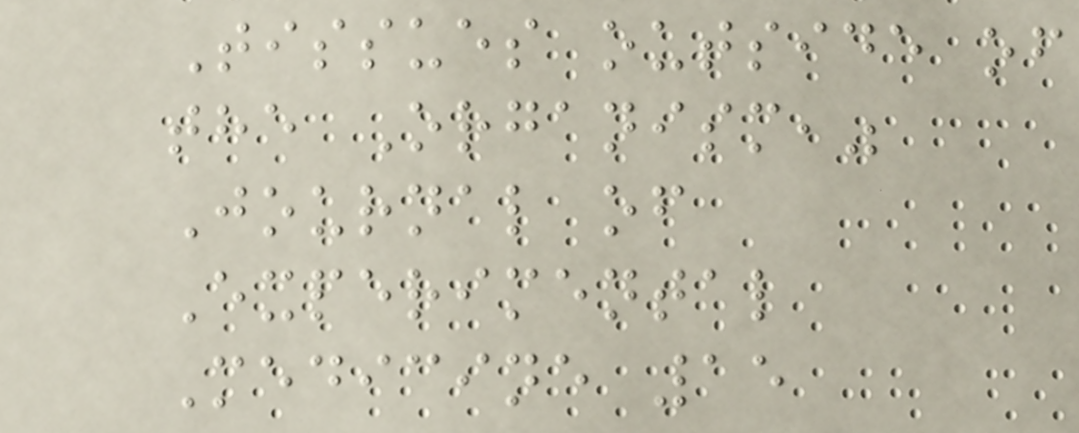Tissues outside of
the Organism,"
Journal of
Experimental
Medicine 15
